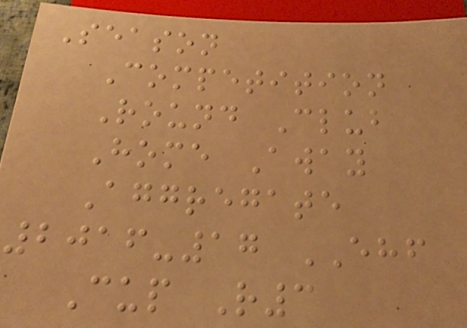Season
Competition
Round Club
Home Away
Aggregate
2016-17 EHF
Cup R3
